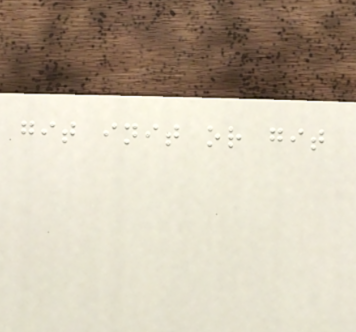git init or git
